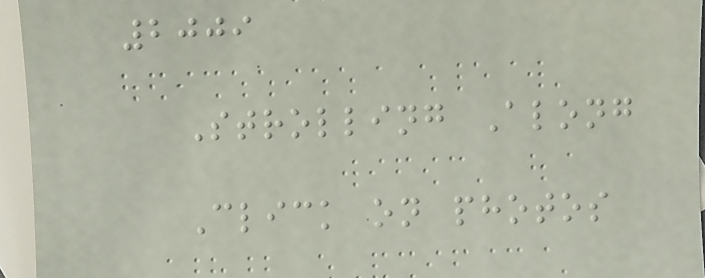2009
Strolling Along
Click on photos
